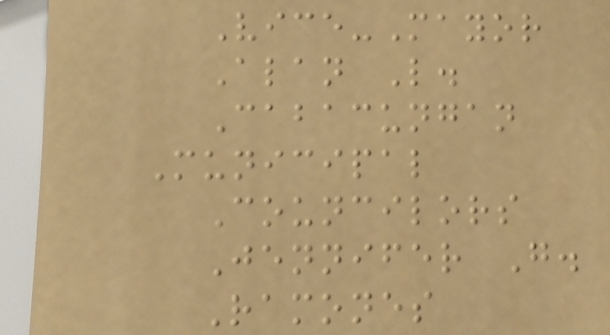Vice-Mayor
Alan L.
Cabacungan
Municipal
Councilors
Jennifer G.
Ramones
